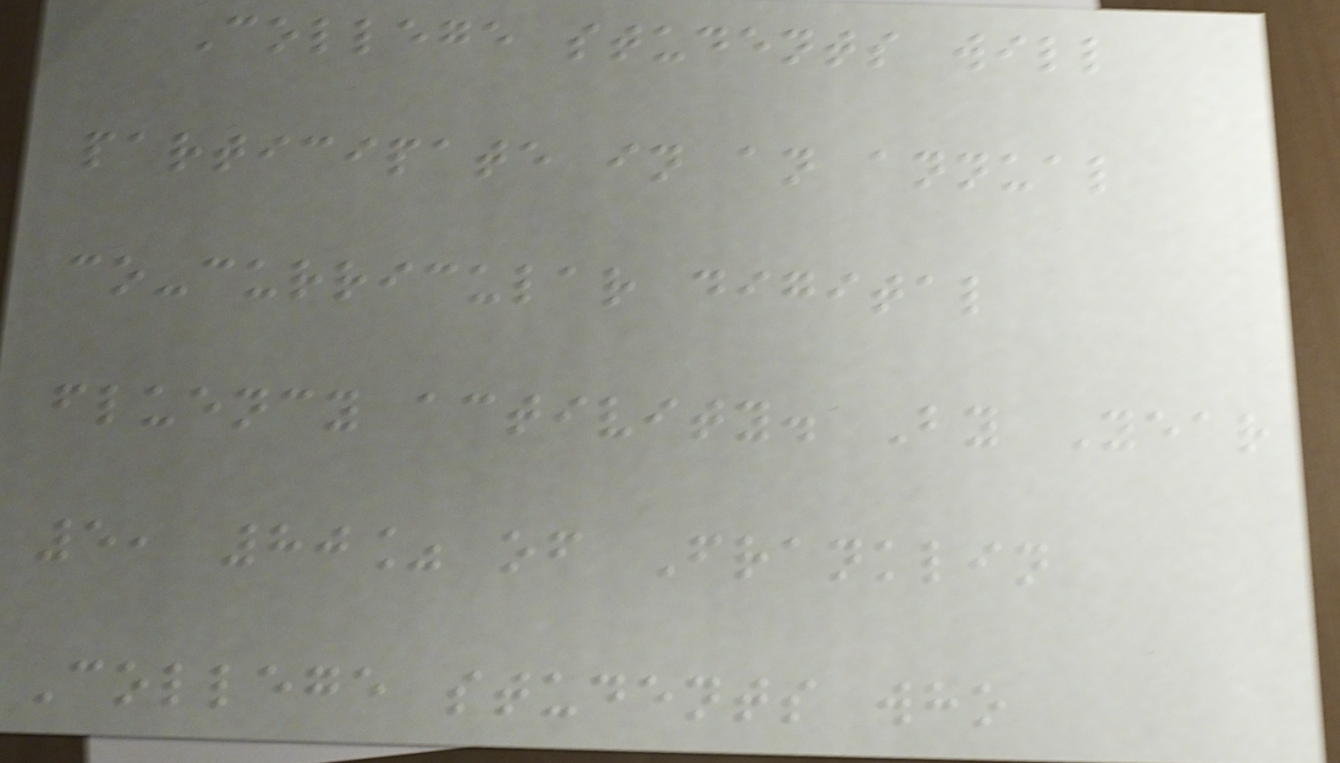College students will
participate in an annual
co-curricular digital
fluency activity. By Year
5, 80% of Franklin
College students who
